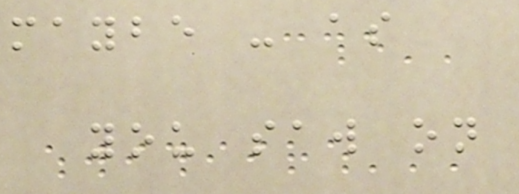maybe - as
you saw on
